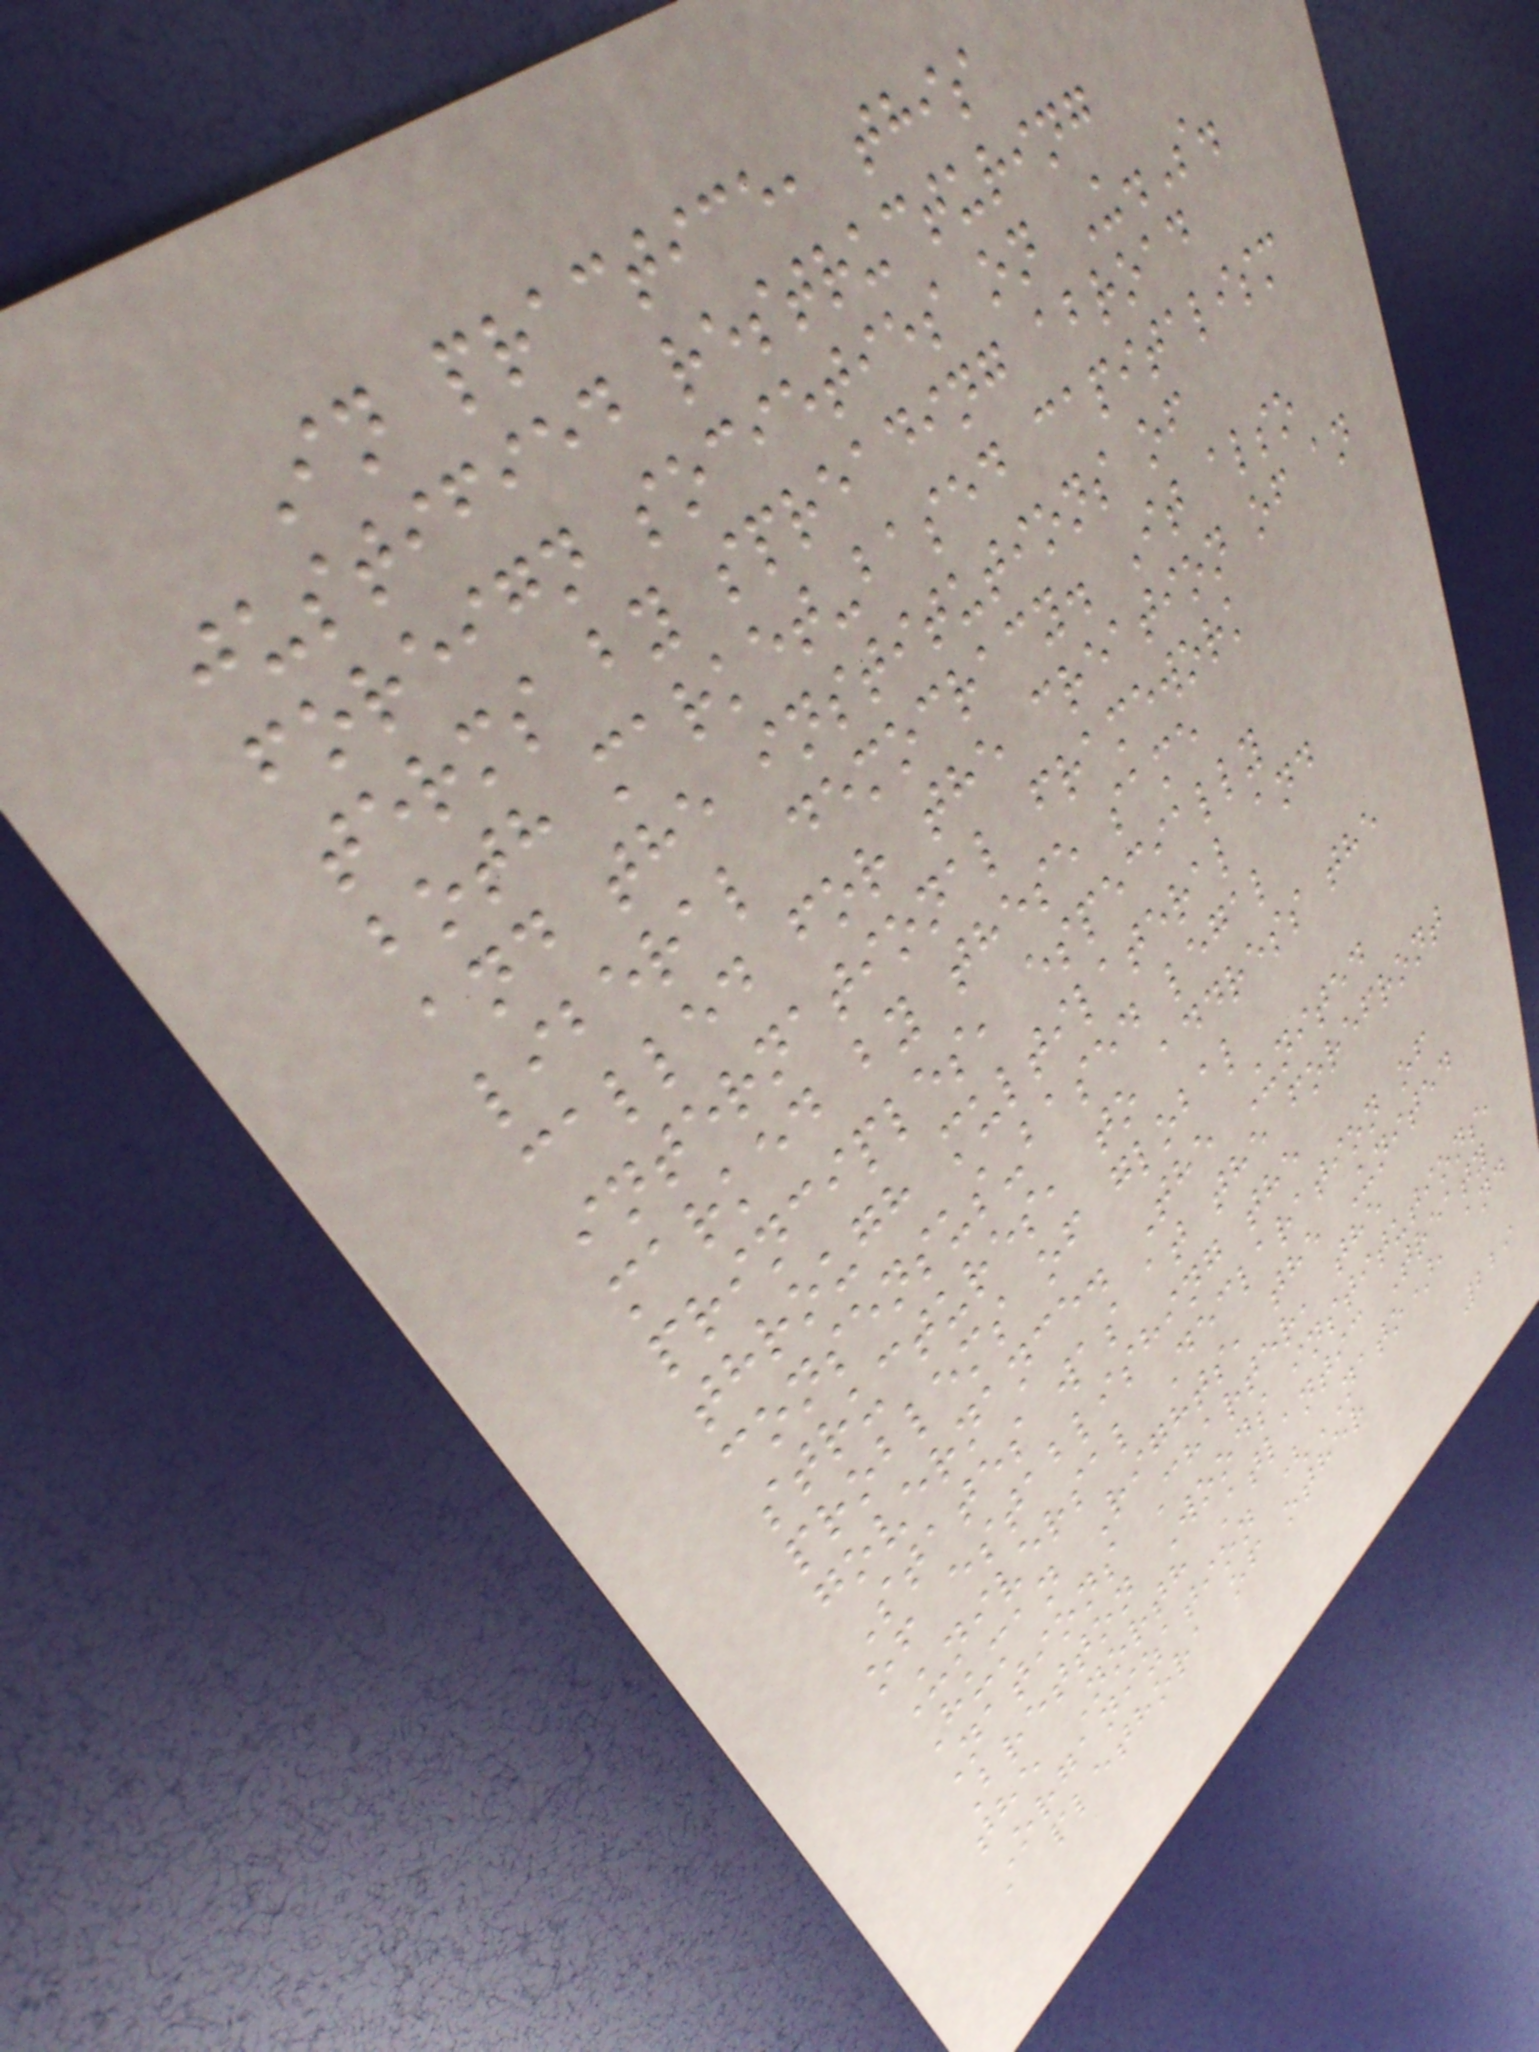In practice, this
justified restructuring
foreign societies on U.S.
terms by spreading abroad
both market-based capitalism
and the institutions of
liberal democracy. It also
called for the creation of an
international framework
marked by these same
principles, especially
through multilateral and
consensus-based legal
structures, to address the
problems of global
governance. The United
States was at the forefront
of establishing the
Universal Declaration of
Human Rights, the United
Nations Charter, the
Bretton Woods institutions,
the North Atlantic Treaty
Organization (NATO), and
a plethora of other
229
